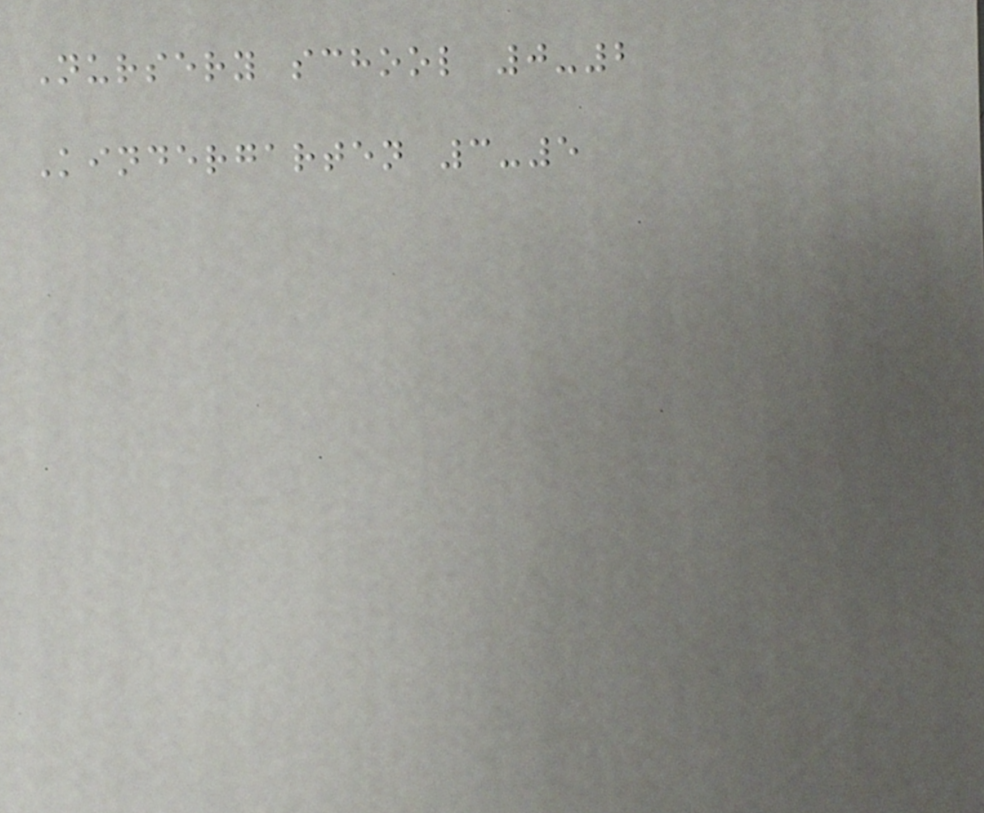Nursery school 0-2
Kindergarten 3-5
